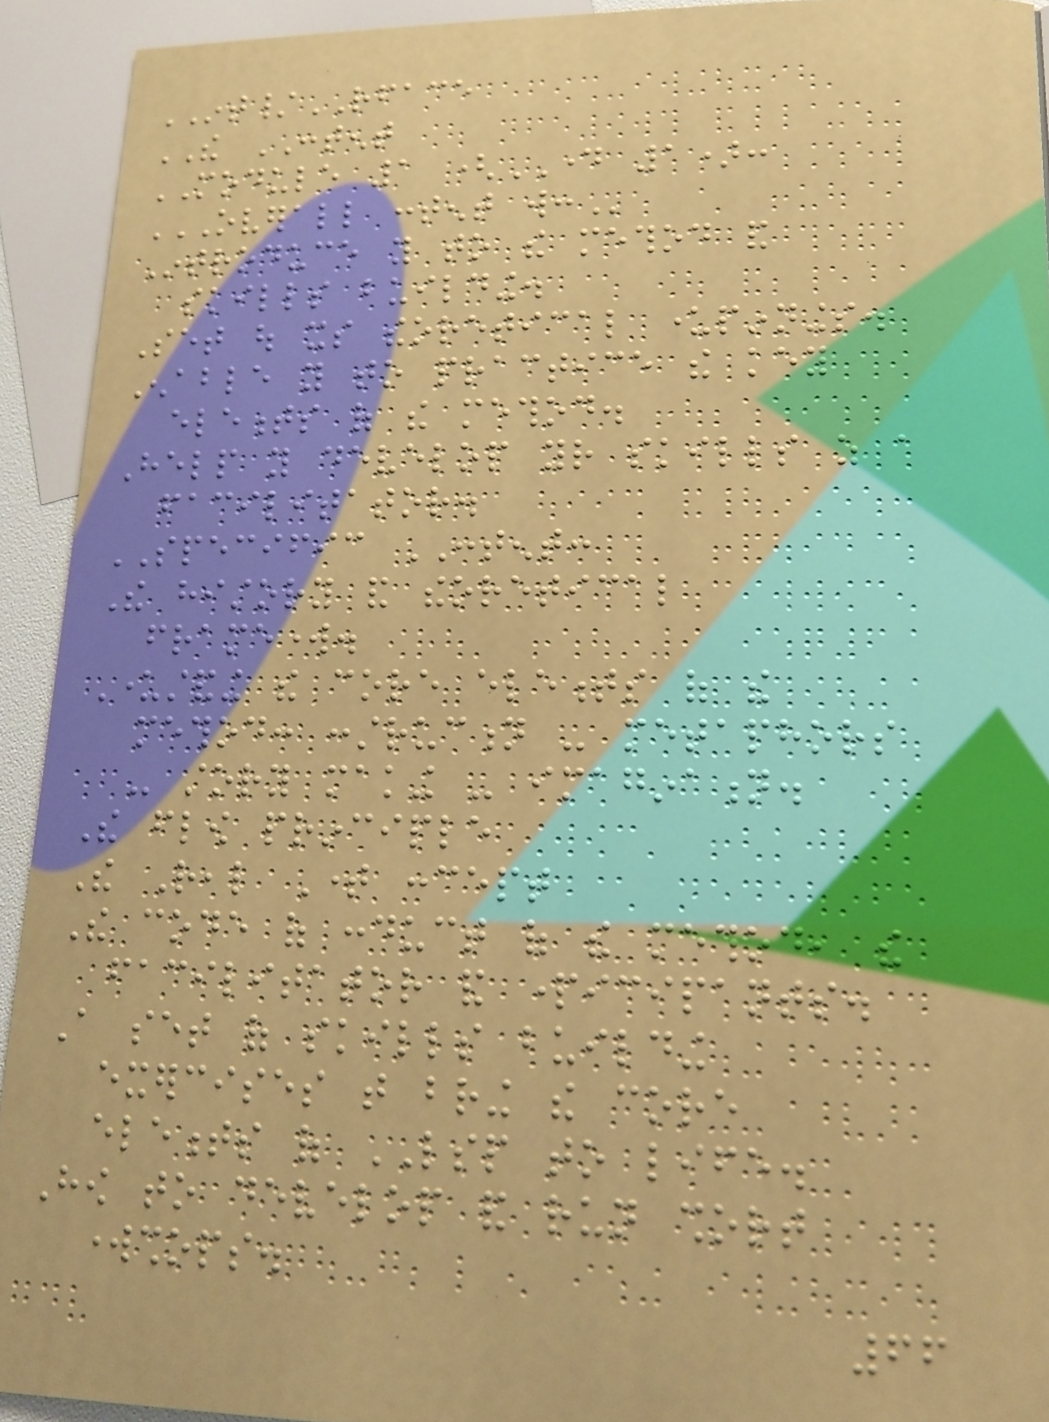INT/RFACE
THE CONTENT
MODULE 1 (DAY 1):
OVERALL CONTENT WILL:
Introduce you to the method and
skills building.
Set out its theoretical underpinnings.
Enable you to practice the key
elements of the method.
Help you develop your skills as a
facilitator.
SPECIFIC CONTENT:
The history and theoretical
framework.
Understanding the core elements of the
method: construction - metaphors
- story making - imagination.
The flow principle
The Real Time concept
The code of conduct of the method, the
facilitator and participants.
A set of skills building
exercises that bring the core
elements of LSP to life.
How to develop and run short
workshops.
66
